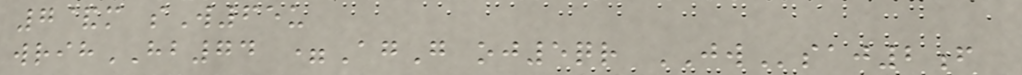7&m sW65u
wrihHB74 =AgG oj5qr JWsaj2f
